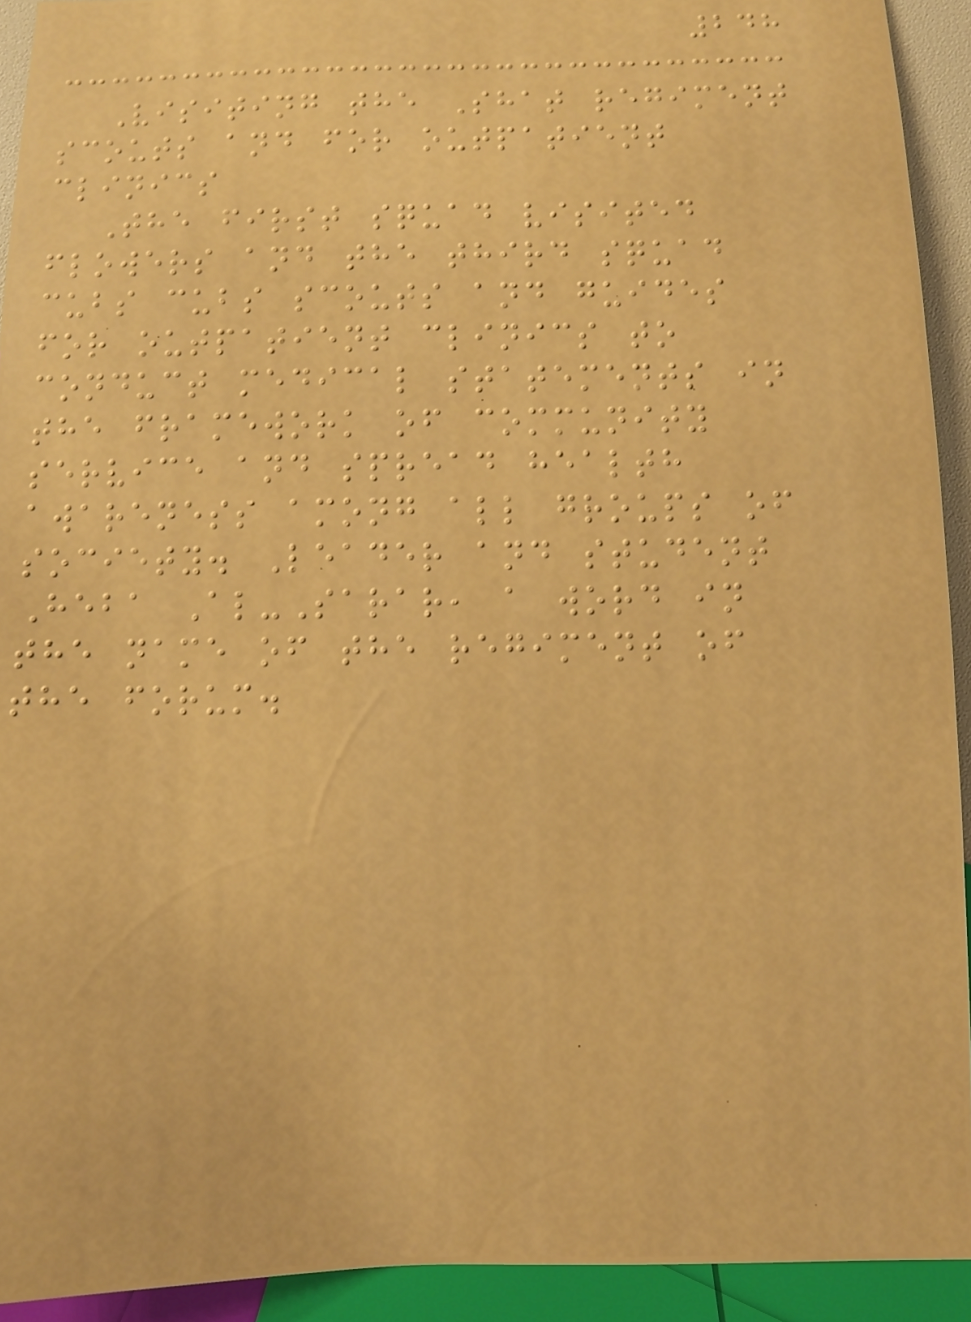248
Visiting the Shat regiment
scouts and for outpatient
clinics
The first squad visited
flowers and the third squad
cubs cubs scouts and guides
for outpatient clinics to
conduct medical statements in
the framework of community
service and spread health
awareness among all groups of
society. Leader and student
Heba Al-Sarar, a word in
the name of the regiment of
the forum.
